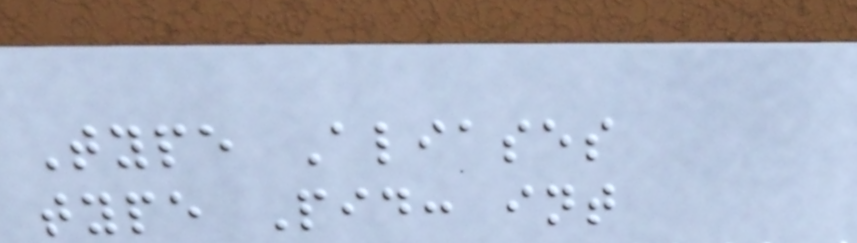Type Aliases
type Pid: int
